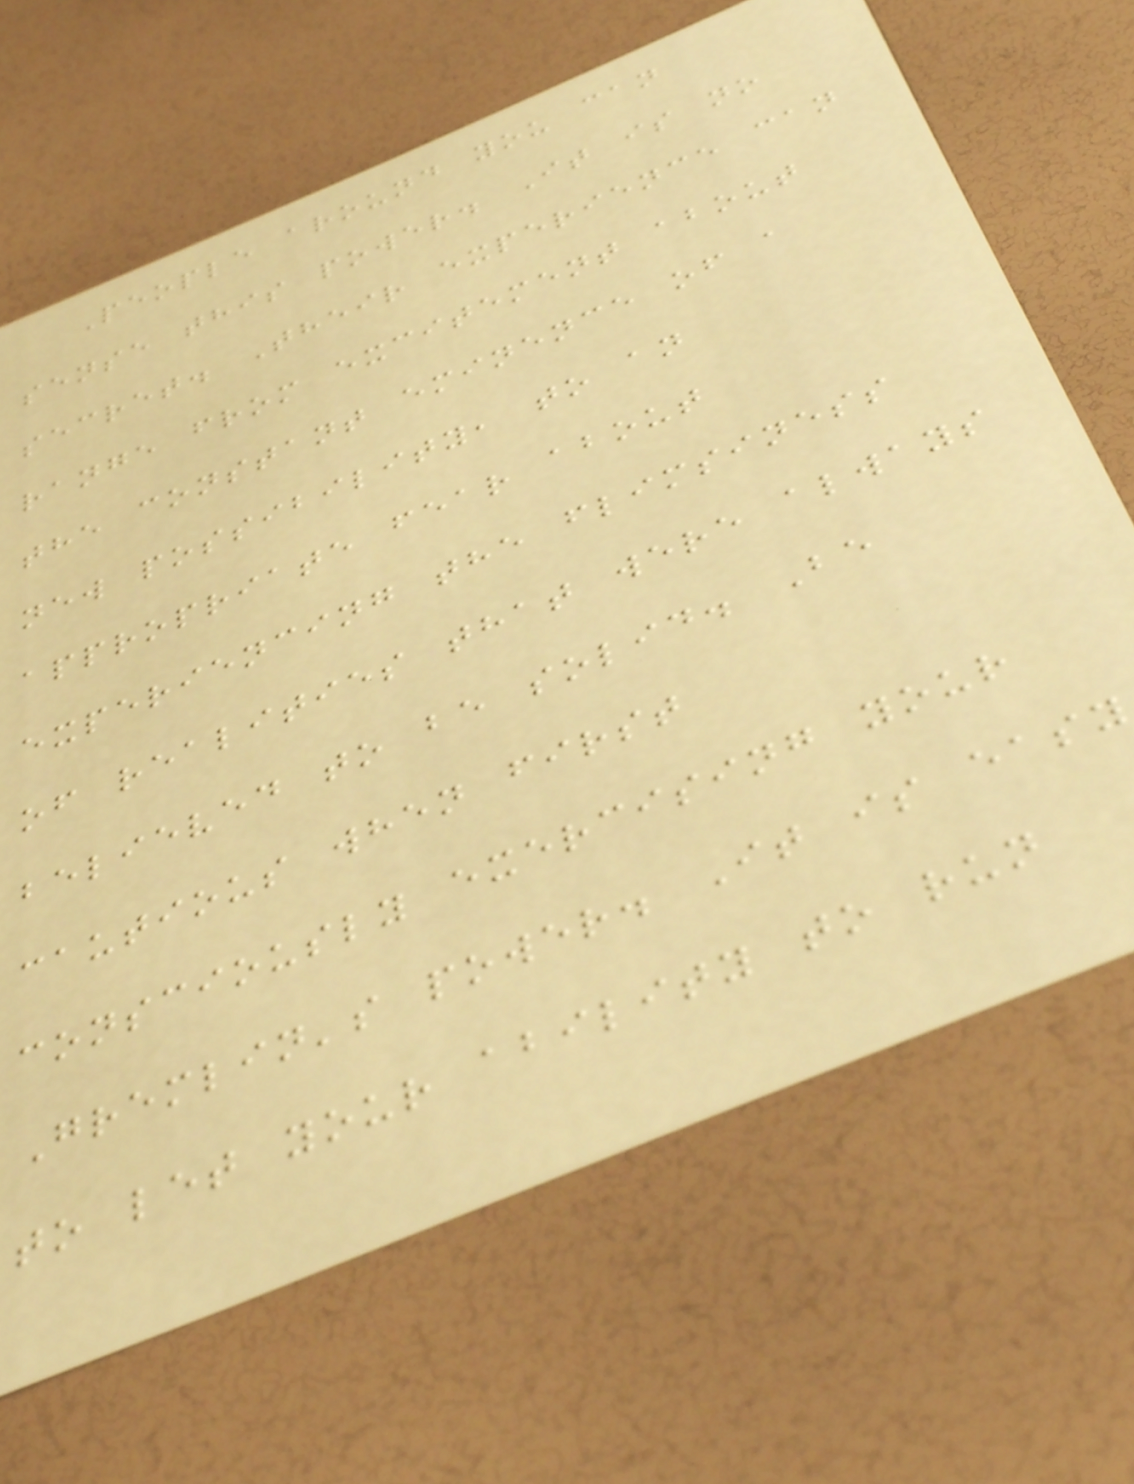People around you can
sense this power. It is no
secret. Their experience can
range from excitement about
the constant eminence of a
new possibility, to an
appropriate fear about
experiencing the flimsiness
of realities that were always
believed to be solid. Be
cautious when first
consciously exercising your
Gremlin's power. It is easy
to let your ability to run
